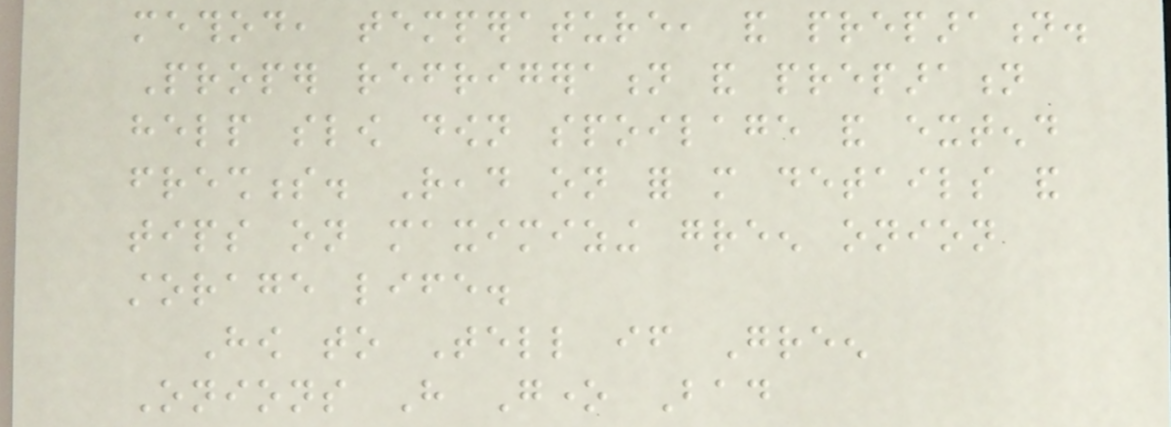method, temperature, and preparation.
Proper refrigeration and preparation
help slow down spoilage and extend
freshness. Read on for more details and
tips on maximizing green onion
storage life.
How to Tell if Green
Onions Have Gone Bad
